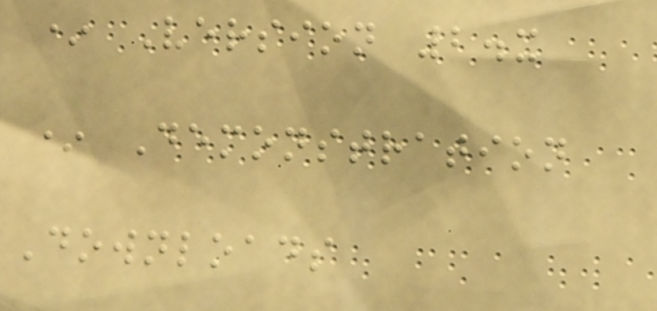* Version 2.x
* Demonstration
Downloads
